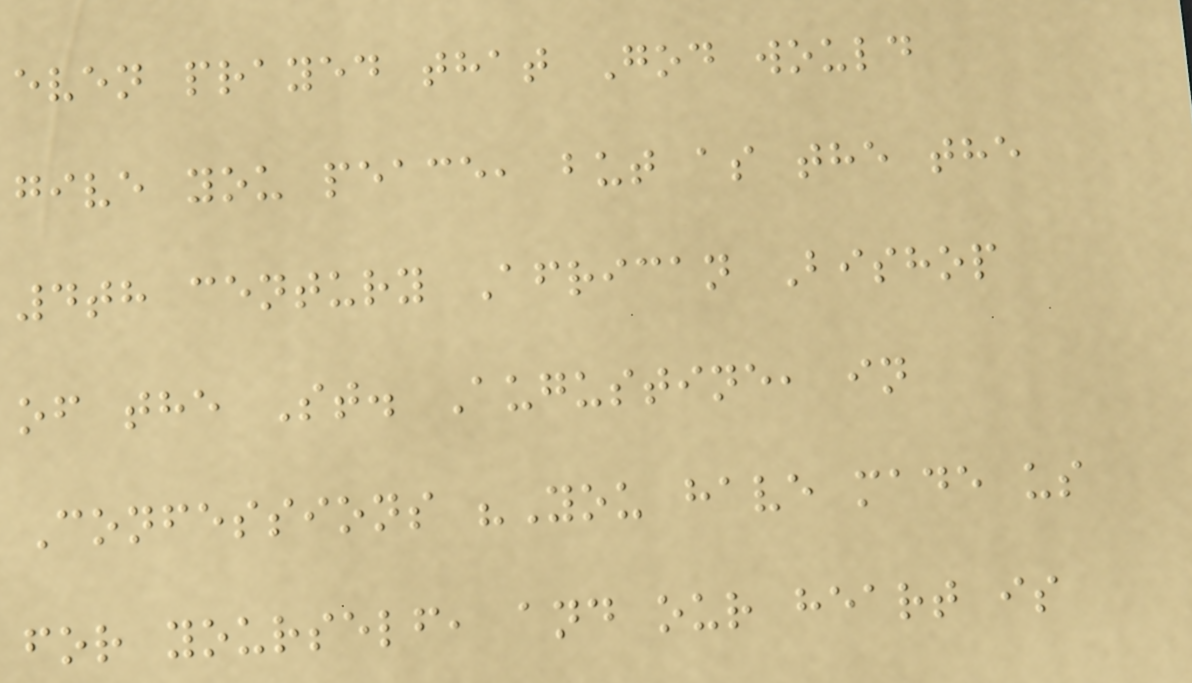even prayed that God would
give you peace, but as the the
4th century African Bishop
of the St. Augustine, in
Confessions "You have made us
for yourself, and our heart is
